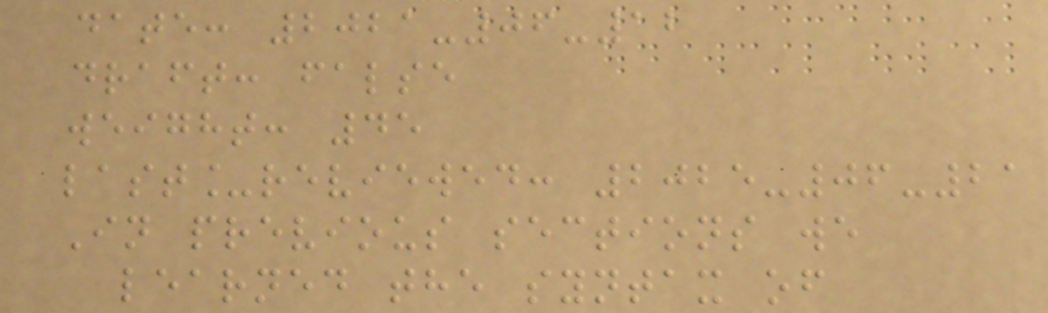date: 2021-06-12
draft: false
weight: 45
last_reviewed: 2025-06-21
In previous sections we
learned the syntax of
